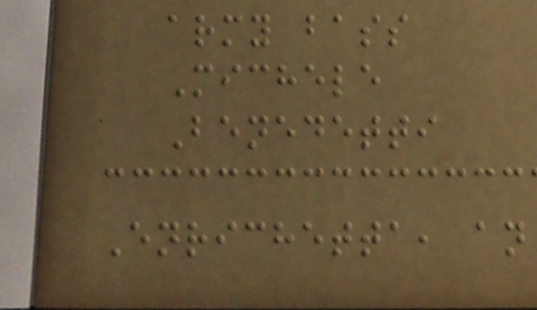army bass
Michele
Benedetti
Enrichetta, an
